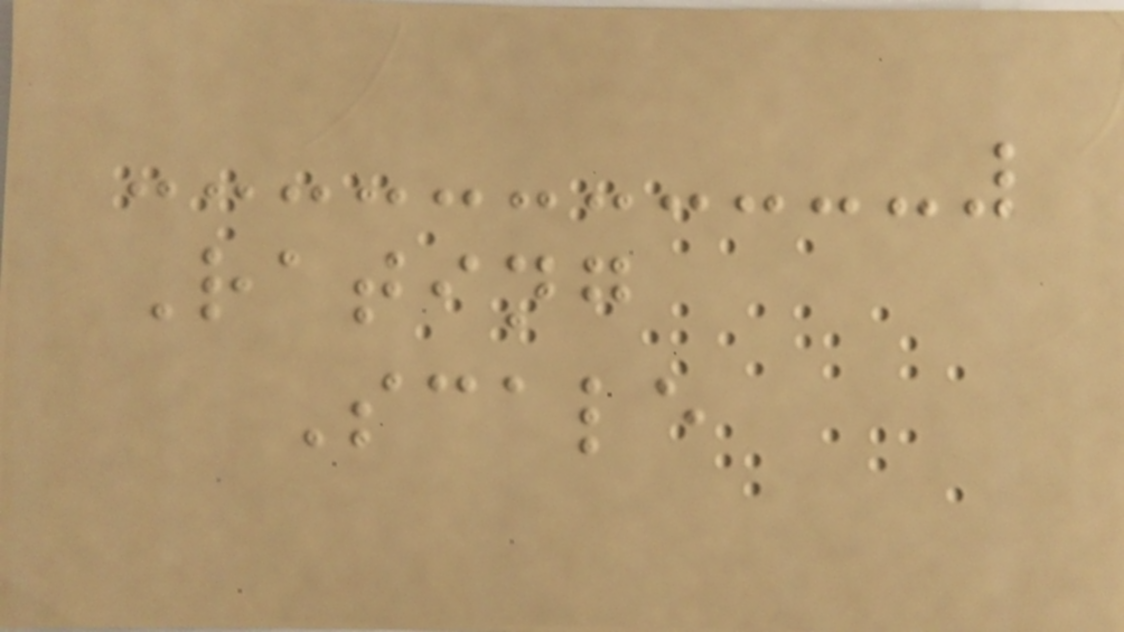Rating
Scale
